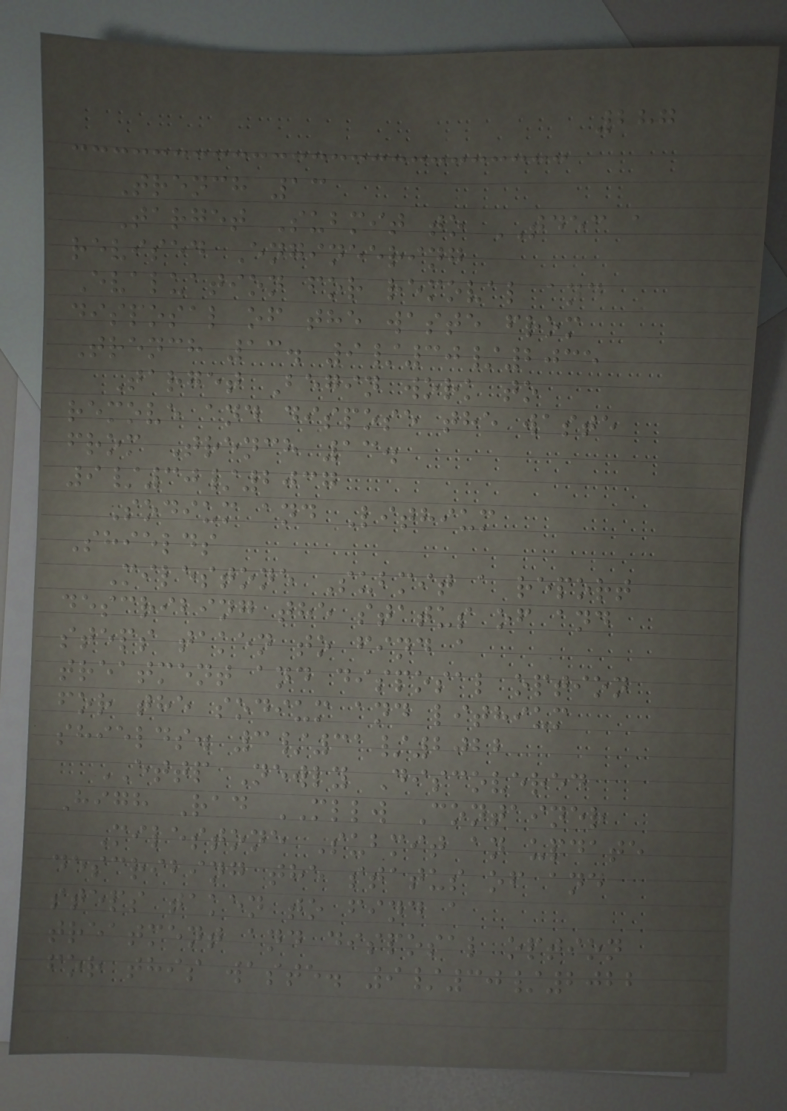287
Trench 13
Target Submit to TDEC a
revised Engineering
Evaluation for removal and
disposal of the waste from
Trench 13. 9/30/2035
Target Begin work to
remove and dispose the waste
from Trench 13.
9/30/2037
Sodium and Lithium
Shields
Milestone Submit a report
describing the status of and
steps taken to find a
treatment and disposal option
for the sodium and lithium
shields. 3/31/2022
ETTP Newly Discovered
High Rad MLLW Container
Milestone Submit an update
describing the status of and
steps taken to find a
treatment and disposal option
for this waste. 9/30/2022
